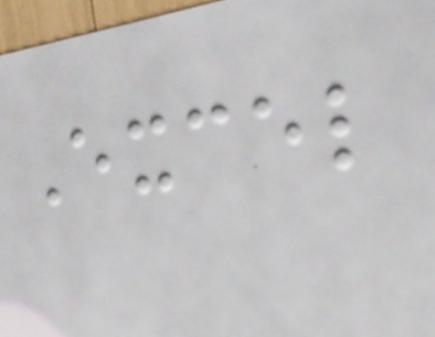Excel
